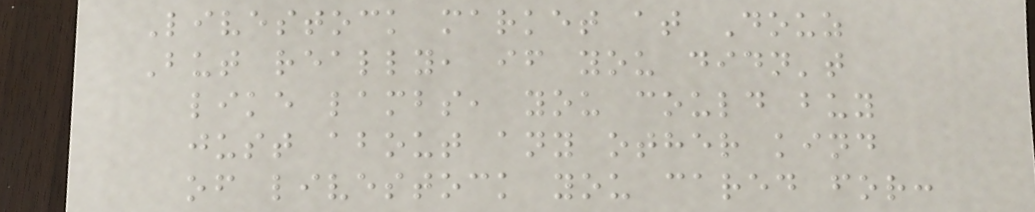Livestock market at Douz
But really, if you didn't
like lambs, you could buy
just about any other kind
of livestock you cared for:
